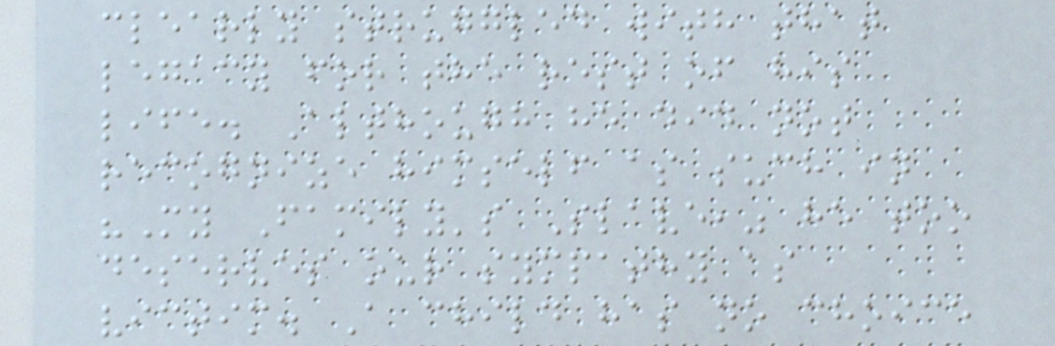clearly struggled with that
legacy for the rest of his
life. Although he did not
recognize himself as such in
"My Family's Slave," he too
deserves our sympathy as
victim. A child has no choice
